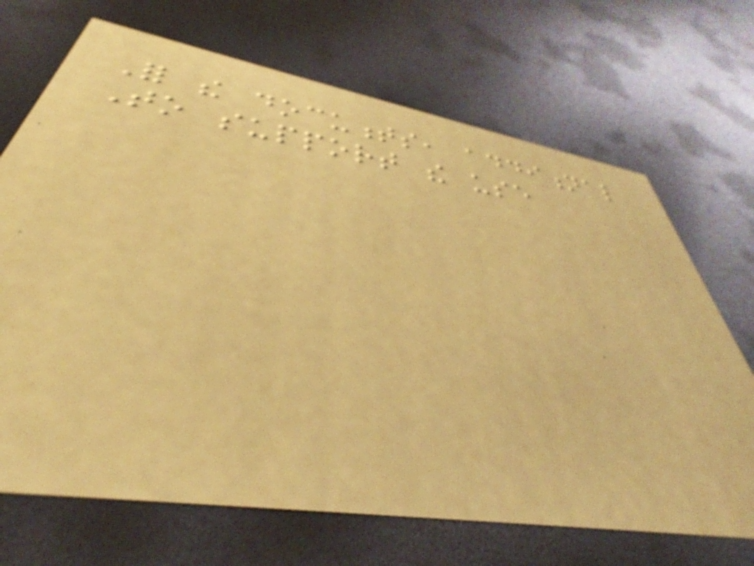For the documents, additional
To support the use
